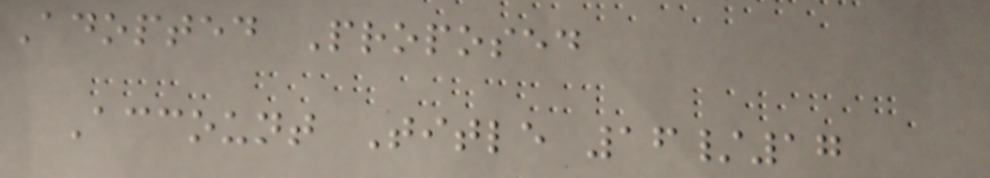Adopted Proposed
Account Title 16/17
